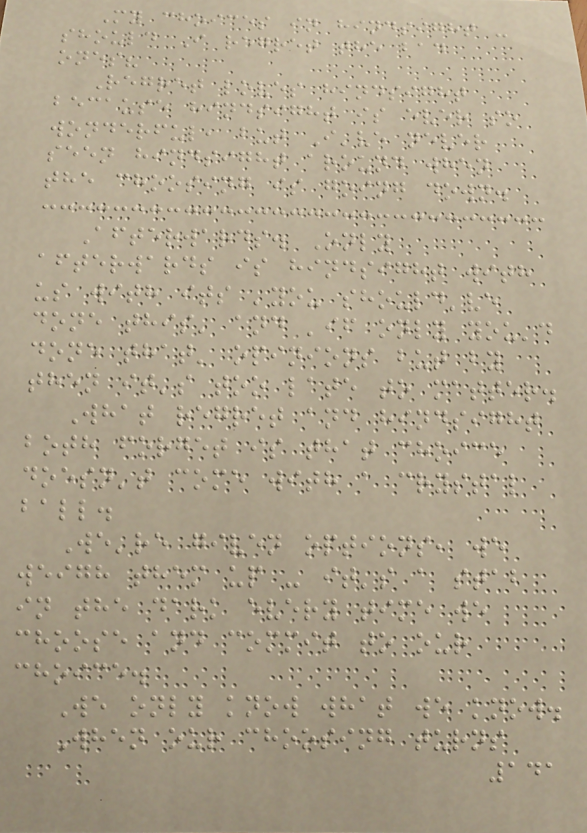My choices in hindsight -
should I regret the bad
ones?
Regret loves hindsight
because hindsight is ever so
wonderful, but I've never
seen hindsight around when
the choosing is going down.
Afterwards. Only
afterwards is hindsight with
us with its 'you should've
done this' and 'if only you'd
done that' opinions but by
then it's too late to matter.
What regret and hindsight
both forget is that choice
doesn't come with a crystal
ball.
We're given options, we
weigh them up - it's a stab
in the dark every time we
choose and commit to our
choice.
We only know what we know.
When our choosing turns
141
